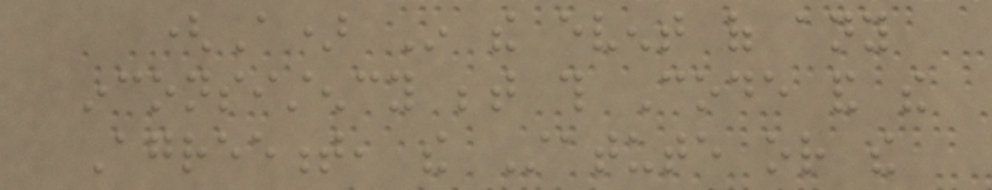(A) In the event of any
inconsistency between this Code and the
Agreement, the Statute or the
